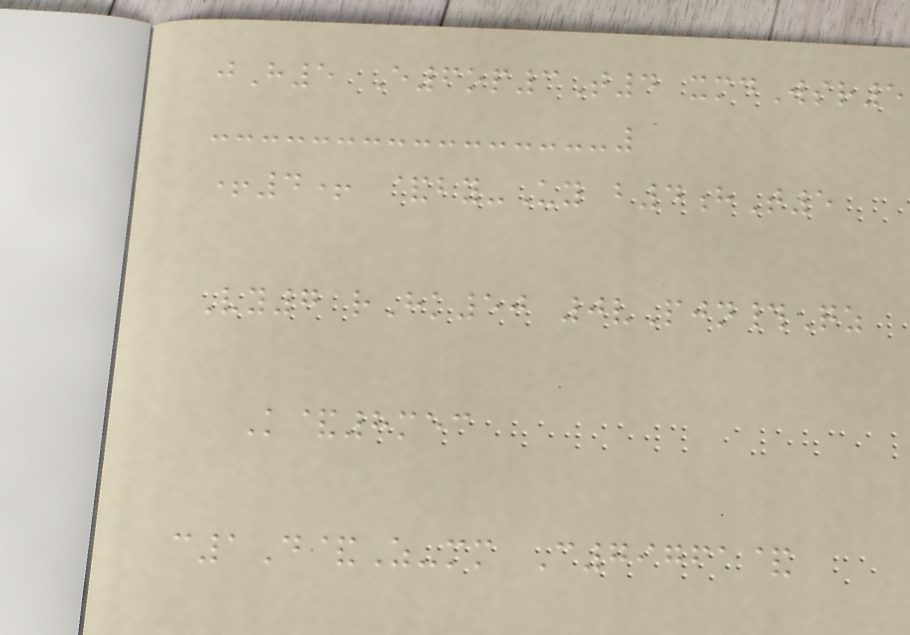jH5 E6op3T4 xmdWsr5
+4+ &by-Uy b4hT5
Vy7 rHk50 0vPjn#Qz
K&8mec
c1D&Z-mm C79761&
